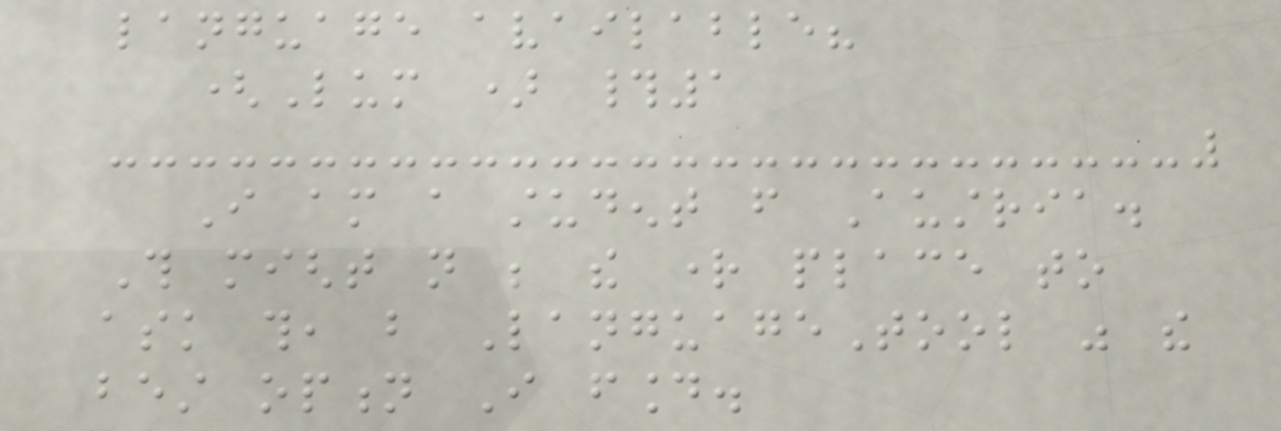language available?
(Lum ) #1
I am a student from Austria.
This might not be the right place to
ask this, but LanguageTool was the
best option I found.
